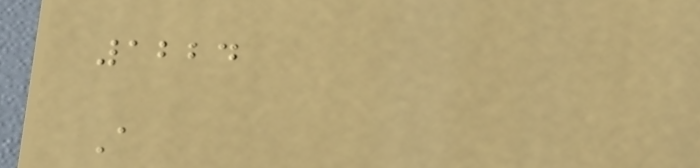1224
A
